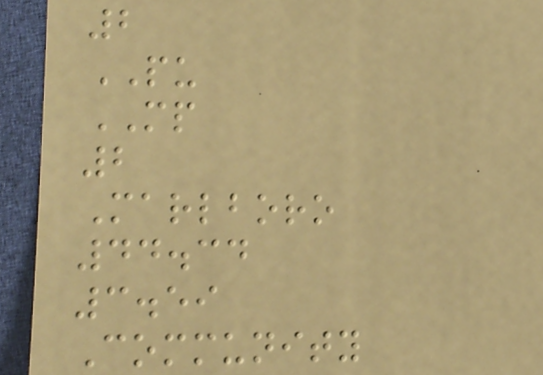2
PU
MP
2
Marlboro
44.34
3.59
Community
